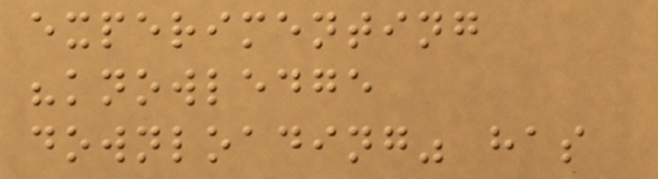experimenting
"knowledge
downloading" has
